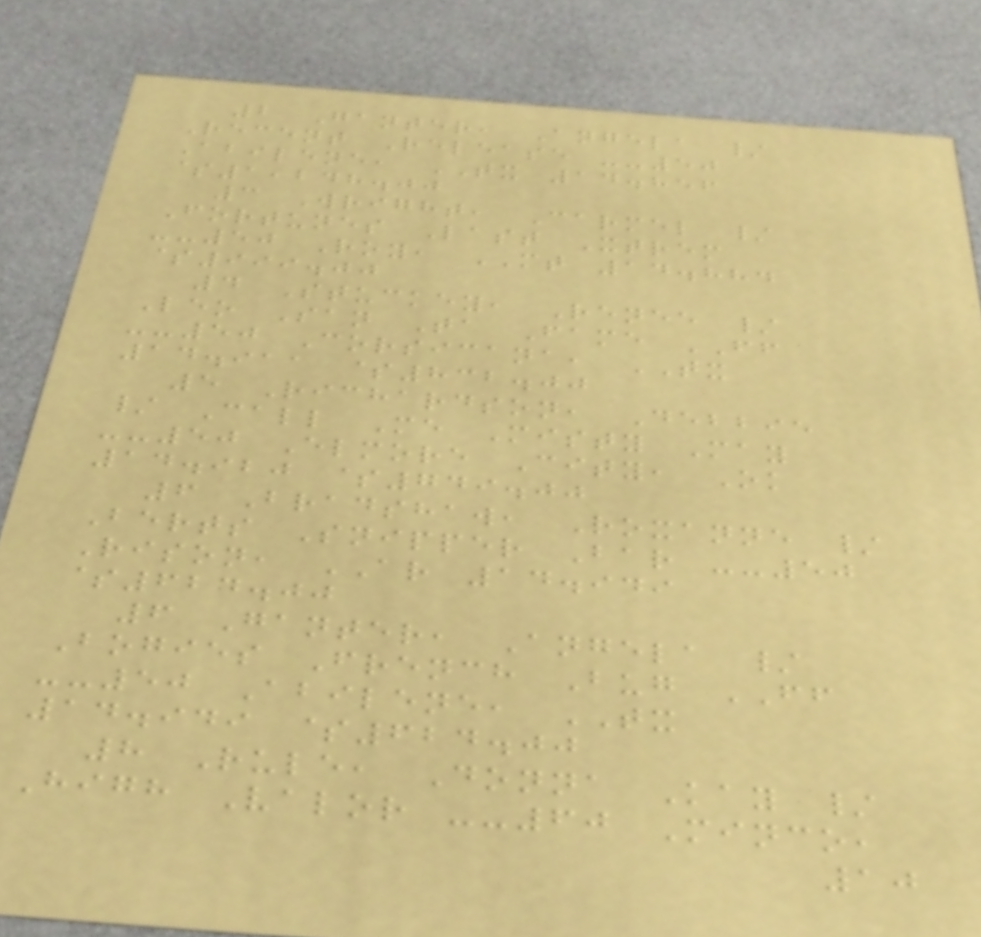2 Ganter, Angela /
Recent Release --50
Abilene, TX 14.856
$1,248.00
3 Wright, Carmel /
Fortunes Last Xtrem
--50 Roy, MT 14.884
$999.00
4 Stuckey, Renee /
Leo San Ta Fame FF
--50 Corsicana, TX
14.911 $832.00
5 Richardson, Debbie
/ Call Me Misty May
--50 Elmore City, Ok
14.920 $749.00
6 Bradshaw, Roxanne /
Berts Snipper Bar --50
Rison, AR 14.949
$624.00
6 Ganter, Angela /
Bogies French Bug FF
--50 Abilene, TX
14.949 $624.00
8 Rule, Donna Kay /
High Valor --60 Minco,
10
